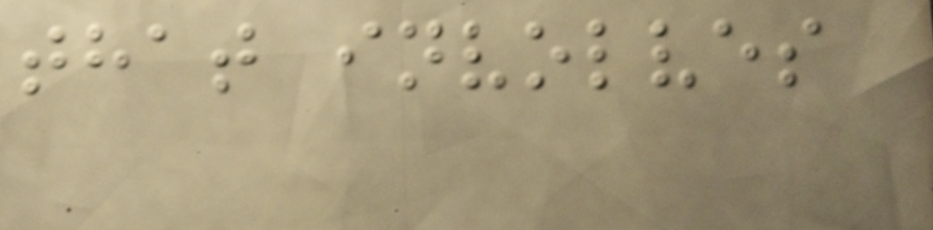that involves
